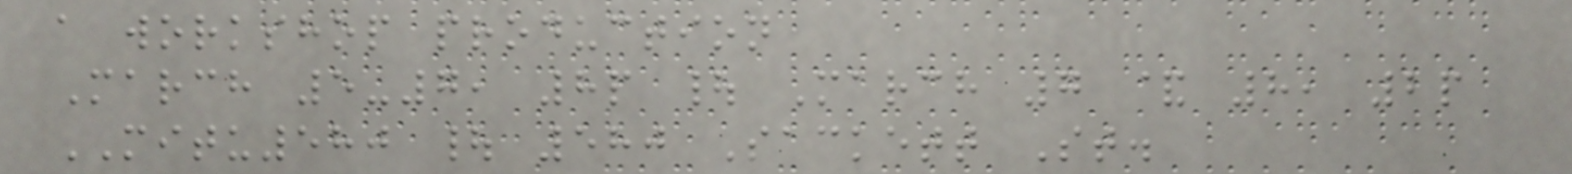a workshop production
March 5-7, 8p | March 7 & 8, 2p
MITU580 | 580 Sackett St.
